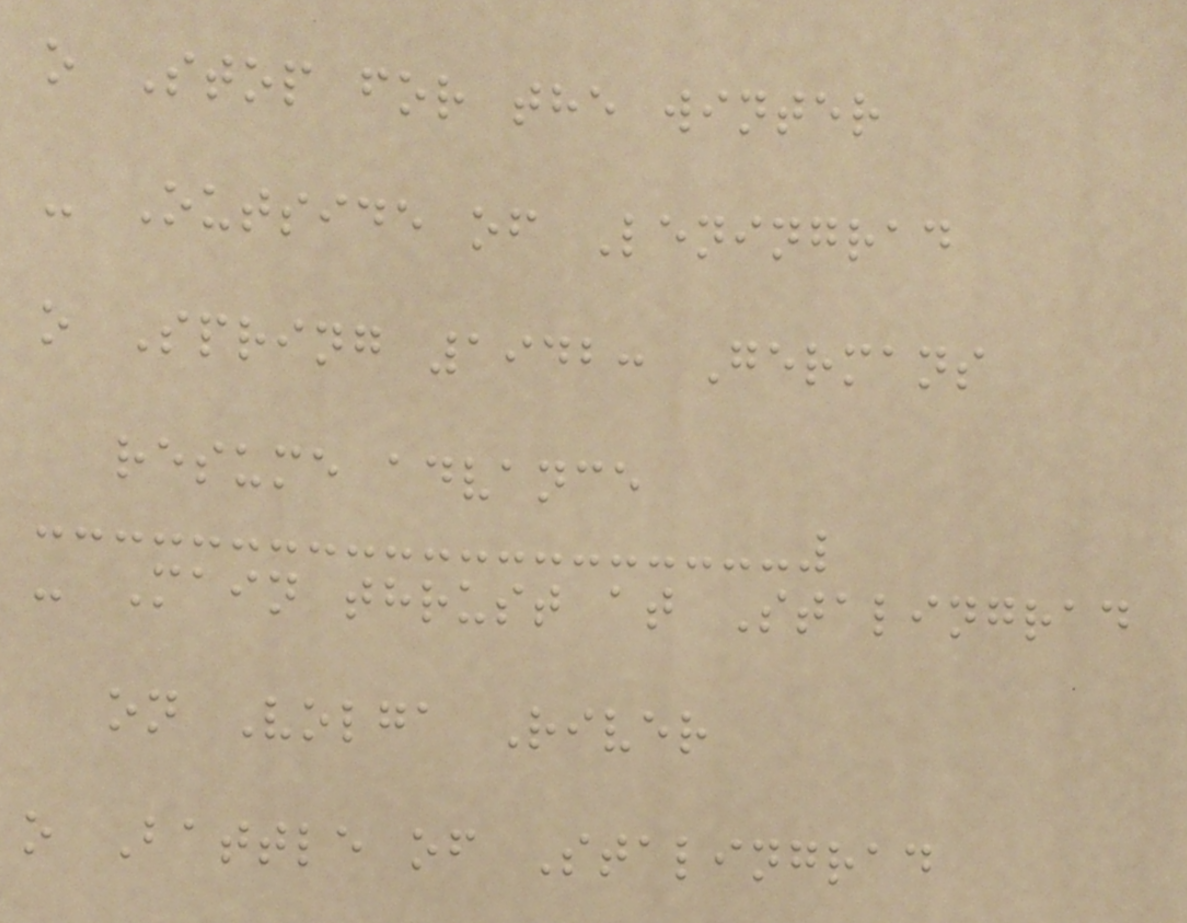o Stop for the winter
- Outside of Leningrad
o Spring 1942: Germans
resume advance
- Main thrust at Stalingrad
on Volga River
o Battle of Stalingrad
